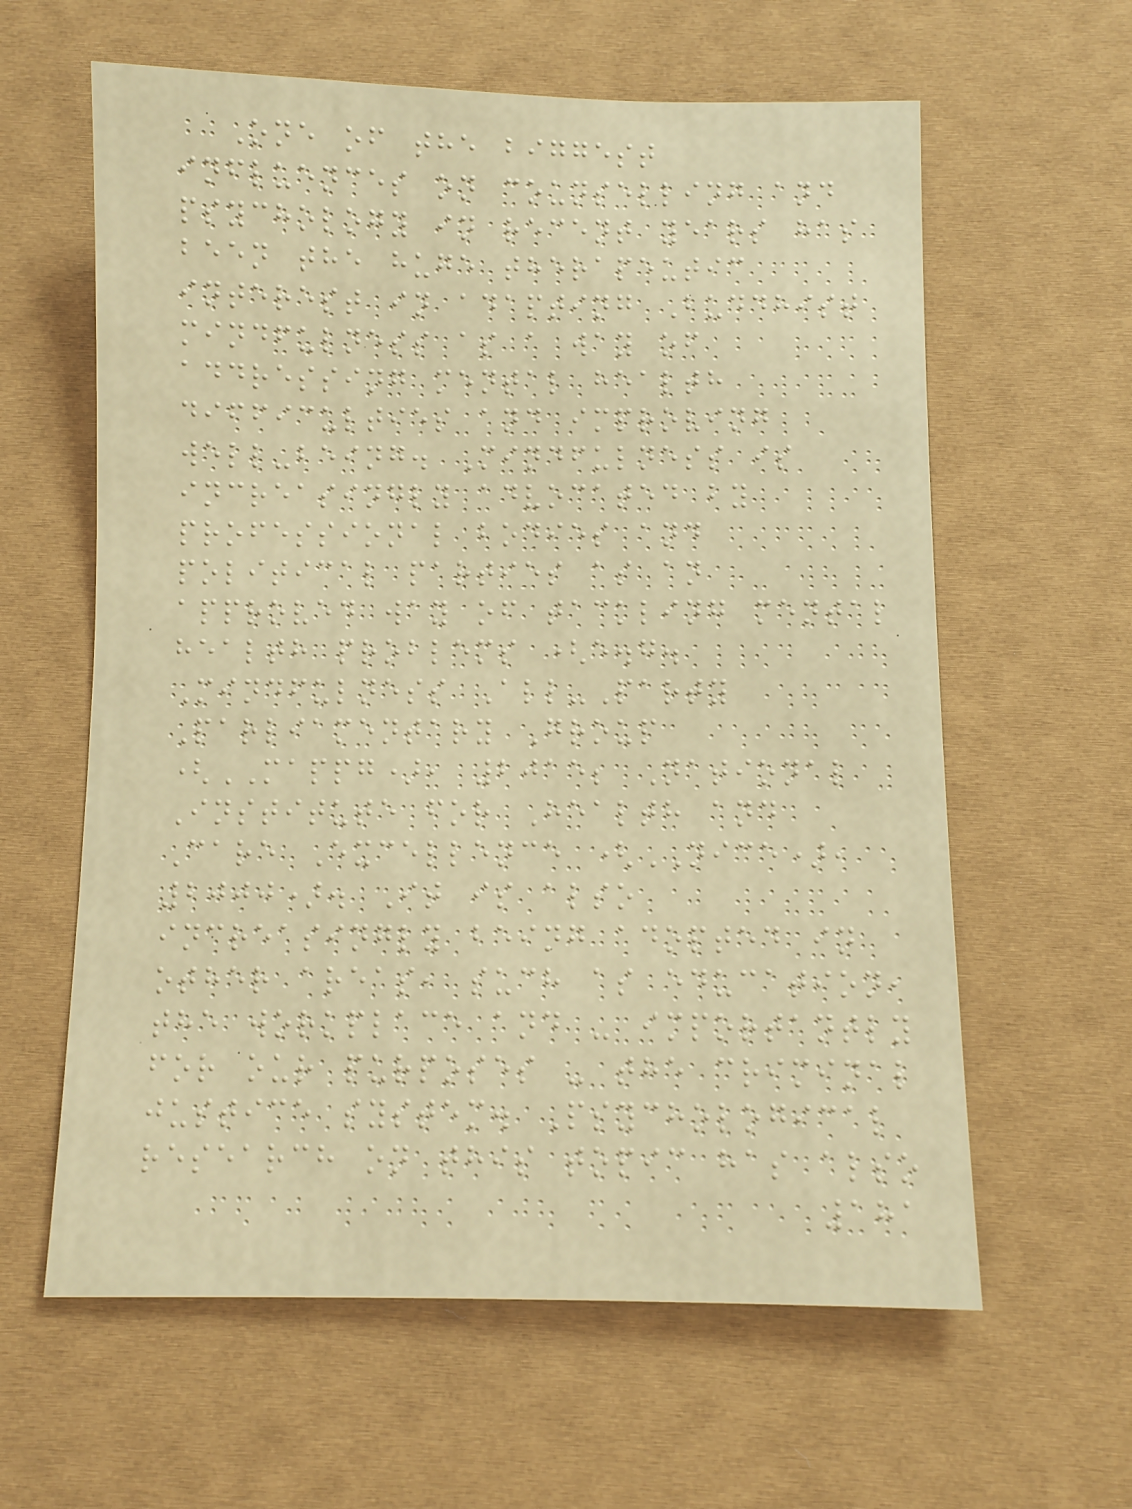One of the biggest
influences on counselling and
psychology in recent years has
been the huge therapeutic
interest in adapting Buddhist
mindfulness as a way of
addressing mental health
difficulties and improving
well-being. Mindfulness is
increasingly advocated by
professional bodies and
political parties as an
approved way of tackling mental
health problems (e.g.
Mindfulness All-Party
Parliamentary Group
(MAPPG), 2015; National
Institute for Health and
Care Excellence (NICE),
2000). It is also
increasingly being adopted in
other areas, such as education,
the workplace and - importantly
for our purposes - the criminal
justice system. Psychological
research on this topic has also
181
